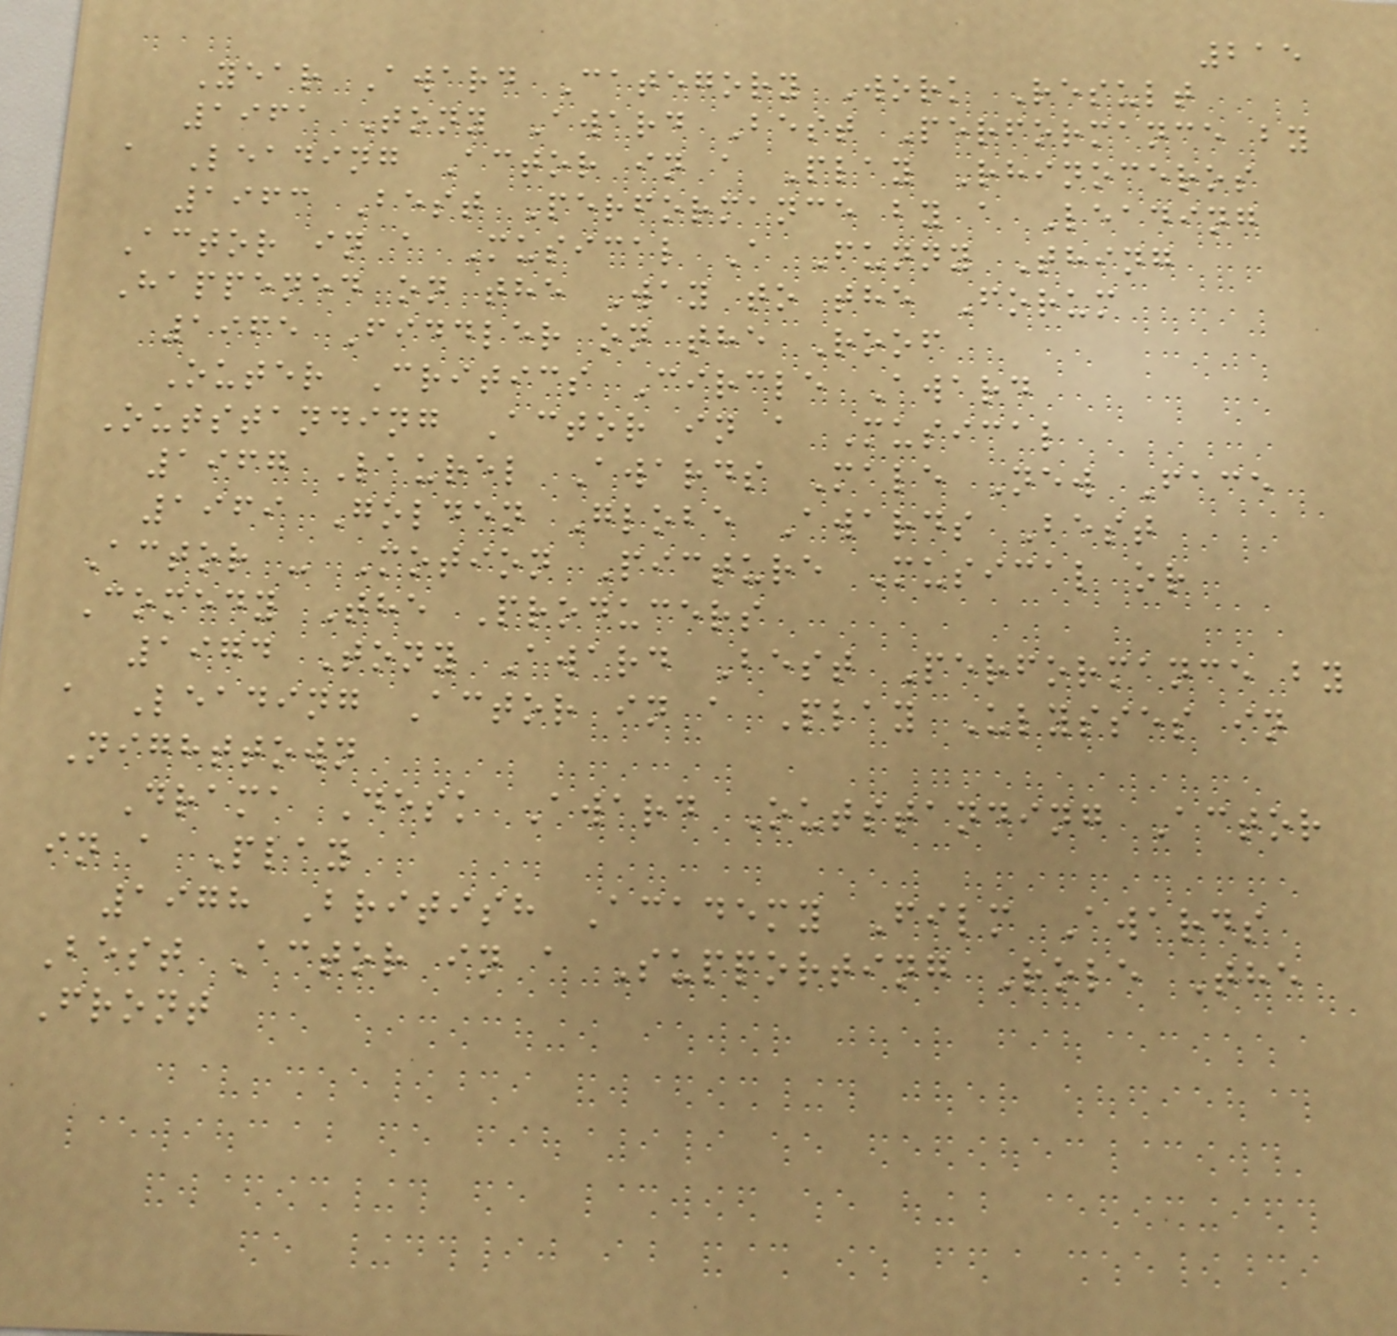215
Year Award Category Work Result
1961 Tony Award Best Performance by
a Leading Actor in a Play Rhinoceros
1963 Best Performance by a Leading
Actor in a Musical A Funny Thing
Happened on the Way to the Forum
1965 Fiddler on the Roof
Outer Critics Circle Award
Outstanding Actor in a Musical
1967 Laurel Awards Male New Face
1969 Golden Globe Awards Best
Actor - Motion Picture Musical or
Comedy The Producers
1974 Tony Award Best Performance by
a Leading Actor in a Play Ulysses in
Nighttown
Drama Desk Award Outstanding Actor
in a Play
1978 British Academy Film Awards
Best Actor in a Supporting Role The
Front
